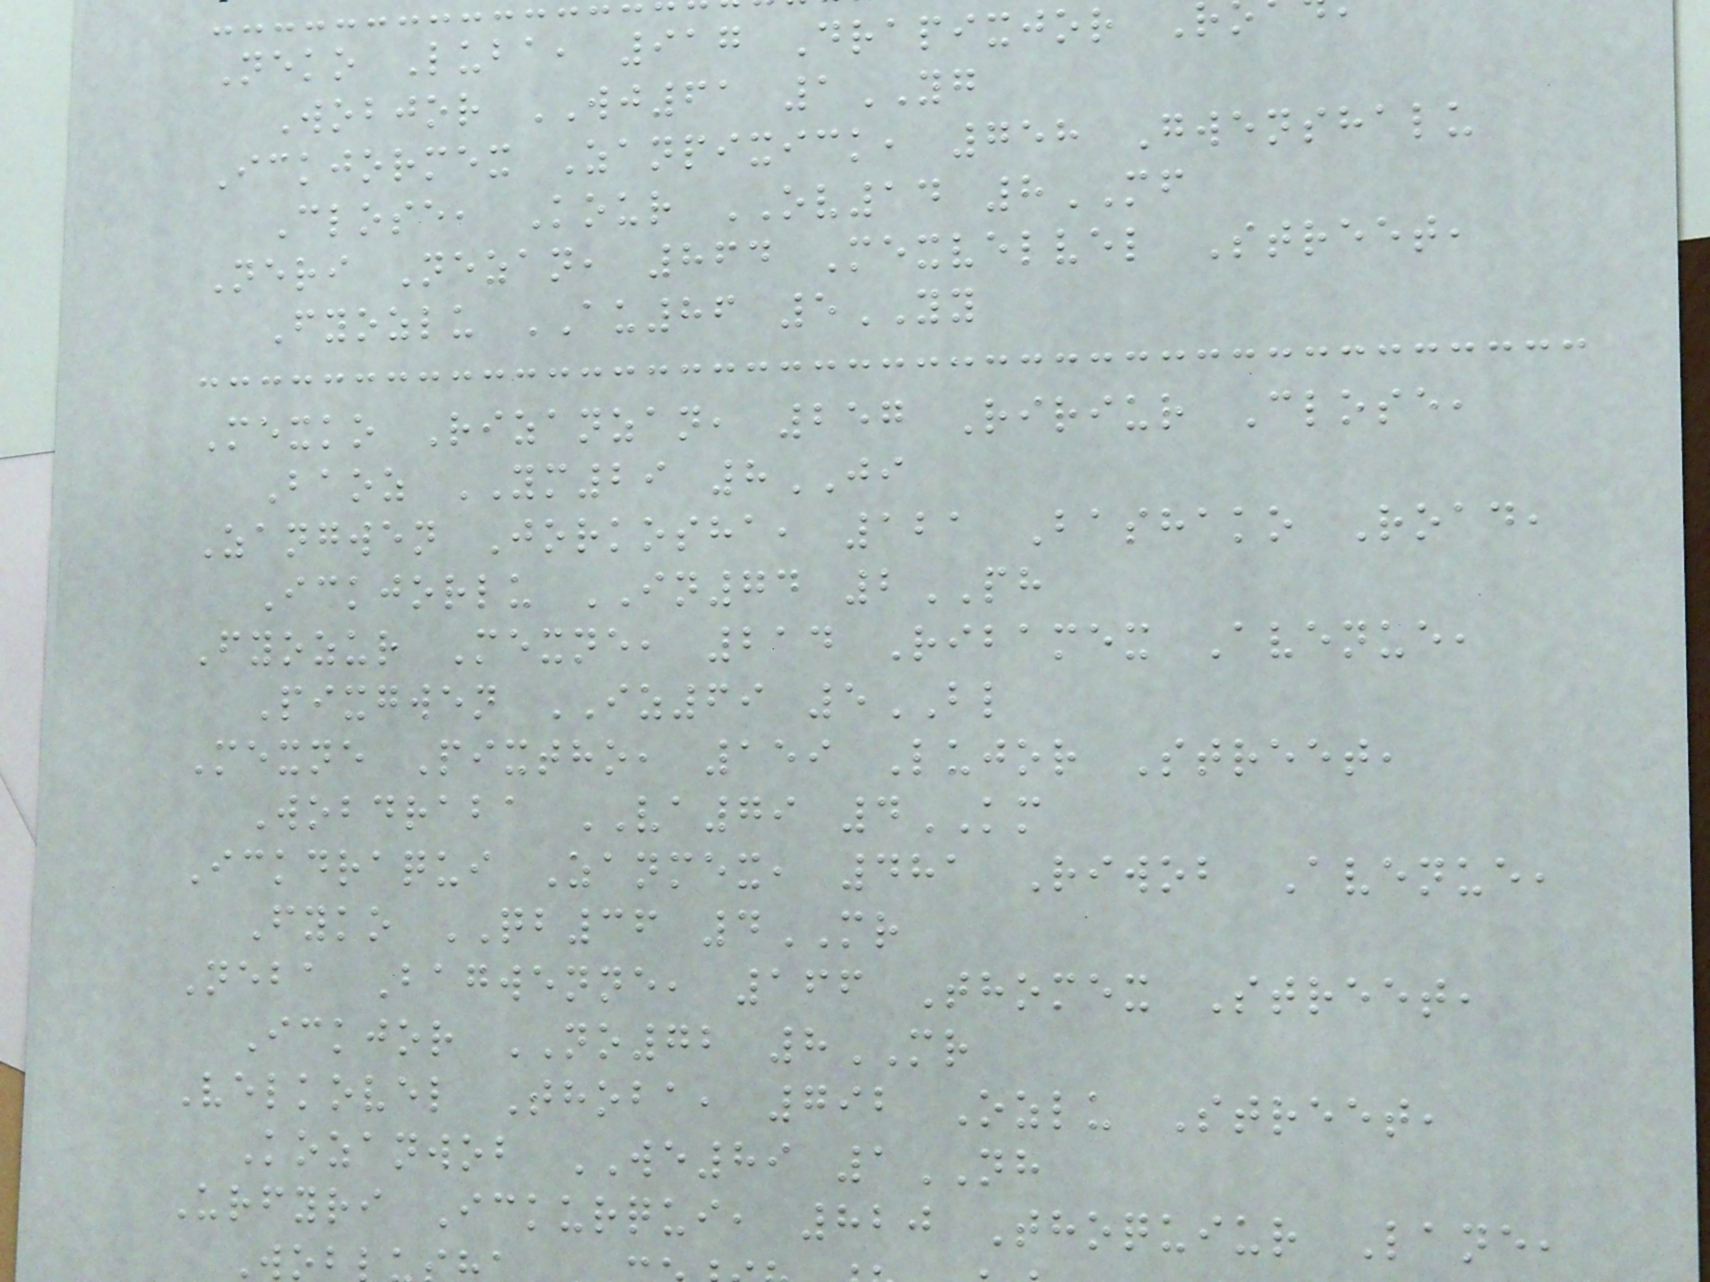Neko Luba, 917 Drapixjor
Wobjor WJ61 1YG
Ickjormex Zanpixick, 758 Gwenshalu
Close, Kour OV14 8MF
Neri Nezan, 864 Mexvelvel Street,
Fyozlu AU86 5YY
Mexko Rizanzan, 257 Ririur Close,
Baoz YM29 8JI
Zangwen Jorkosha, 121 Bashako Road,
Ickjorlu IN74 2PH
Fyozur Mexne, 214 Ribamex Avenue,
Pixgwen IZ69 5BL
Mexne Pixtho, 159 Lujor Street,
Wobdraba VA79 4KM
Ickdraqui Zanmex, 481 Riwob Avenue,
Fyko QB36 4MR
Neba Bagwenne, 166 Thomex Street,
Ickjor NO72 8MR
Velkovel Thoba, 792 Ozlu Street,
Kozanwob WE89 1NH
Urfyri Ickurqui, 820 Thoquiur Lane,
